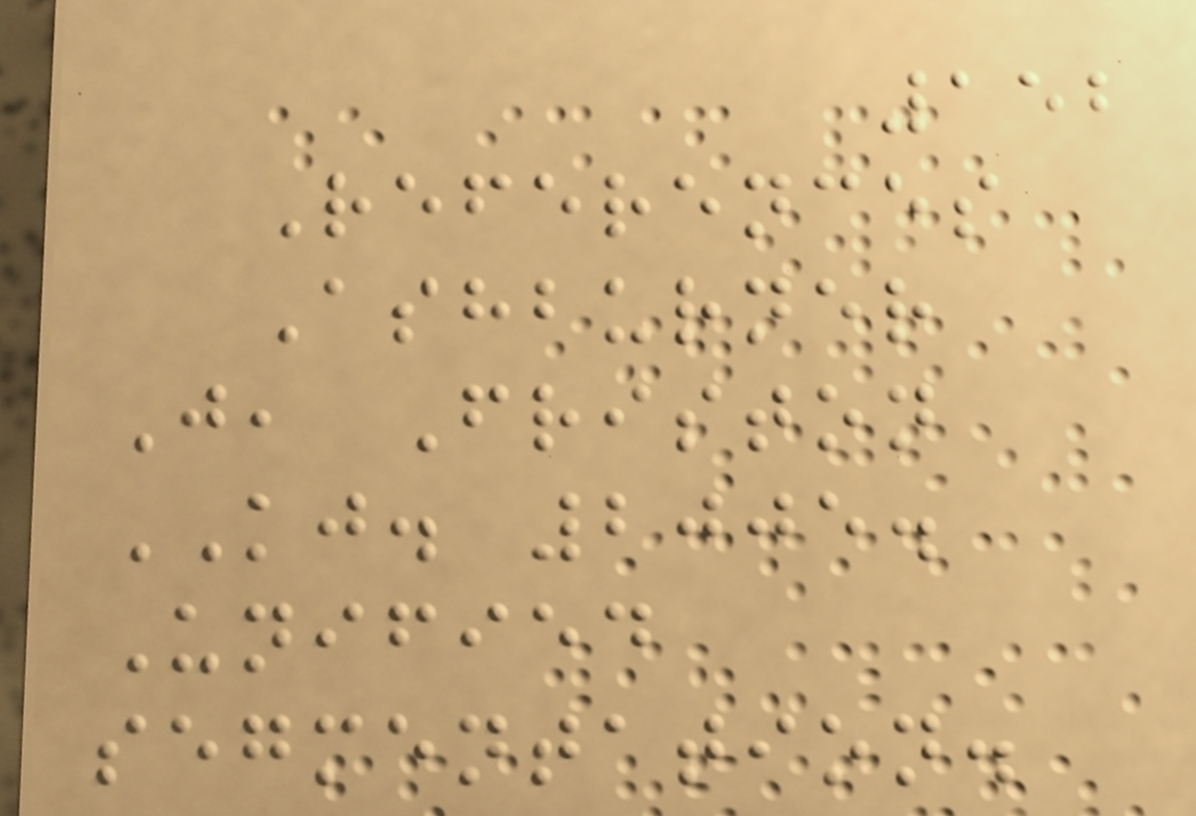152
References
Ashburner
J, Friston
KJ. 2005.
Unified
segmentation.
